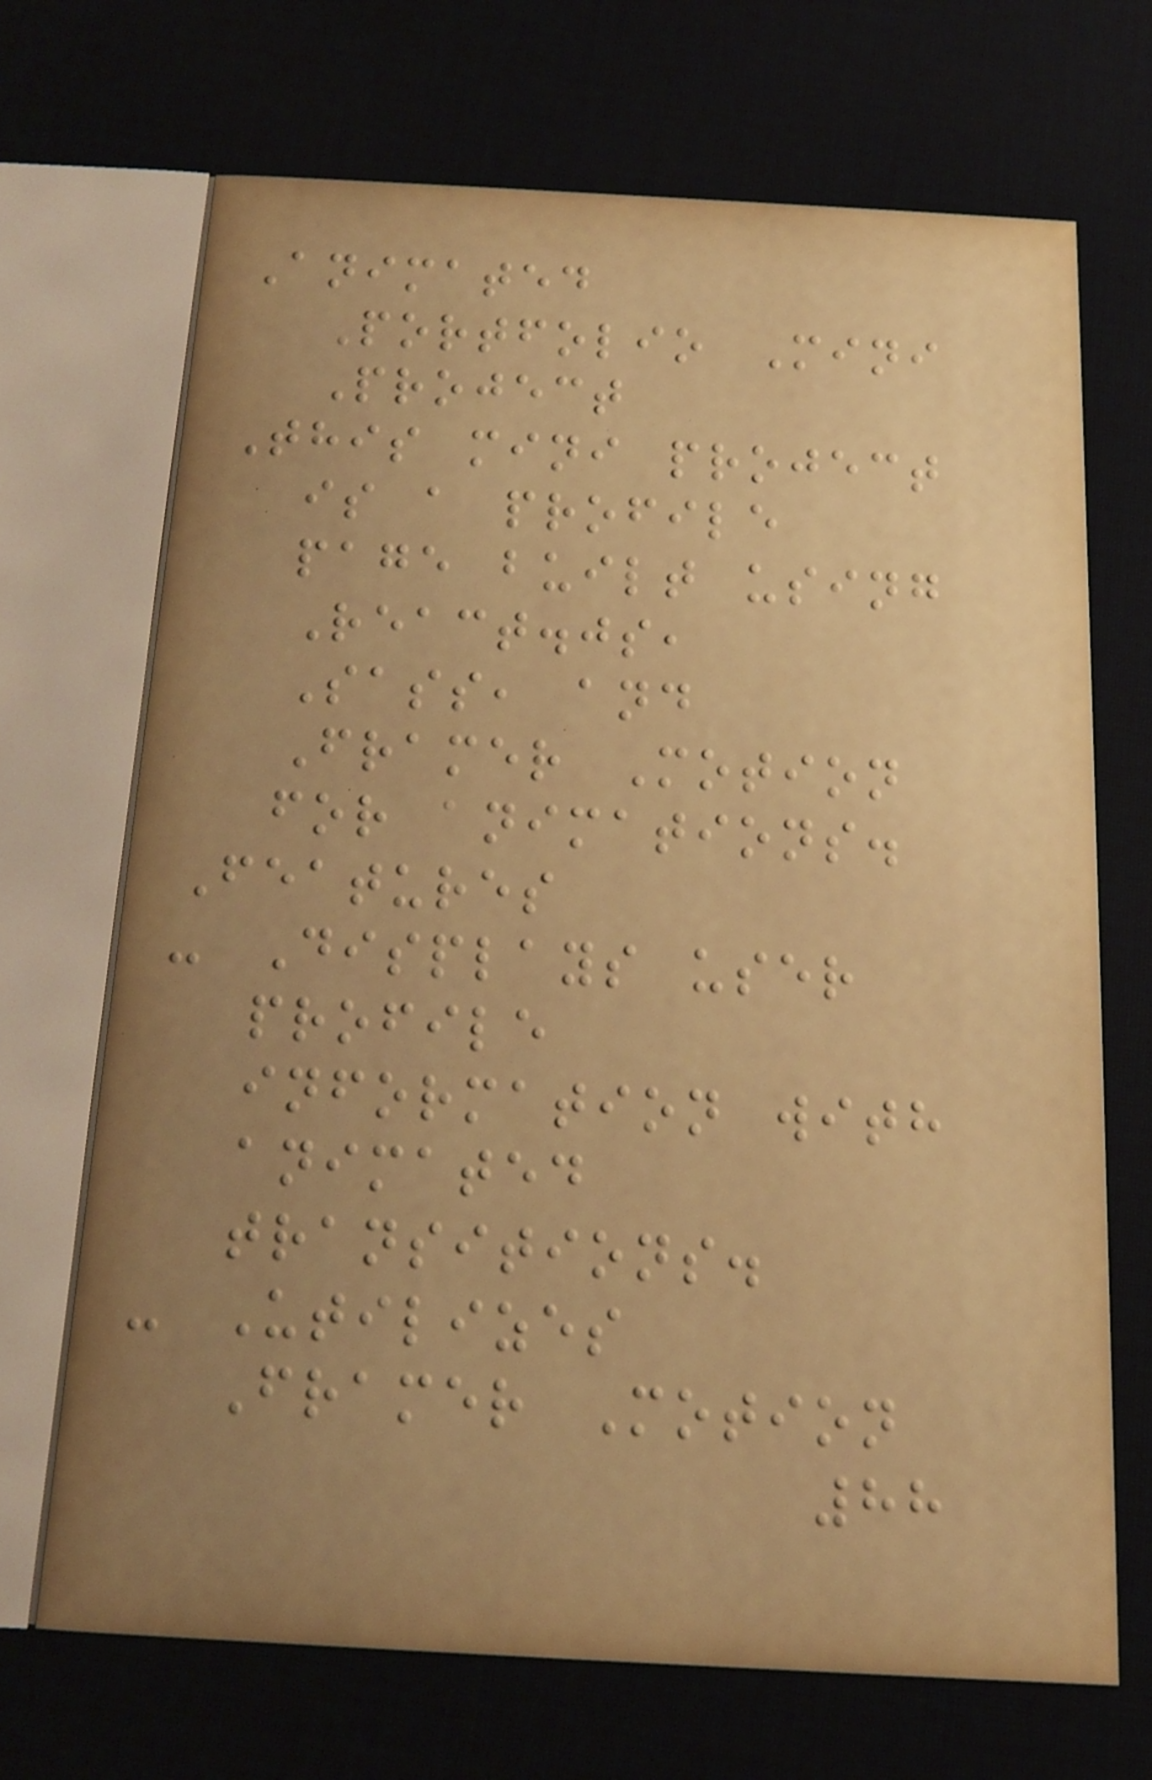Animated
Portfolio Mini
Project
This mini project
is a profile
page built using
React.js,
Sass, and
Framer Motion
for animations.
Features
- Displays user
profile
information with
animated
transitions.
- Utilizes
Framer Motion
88
